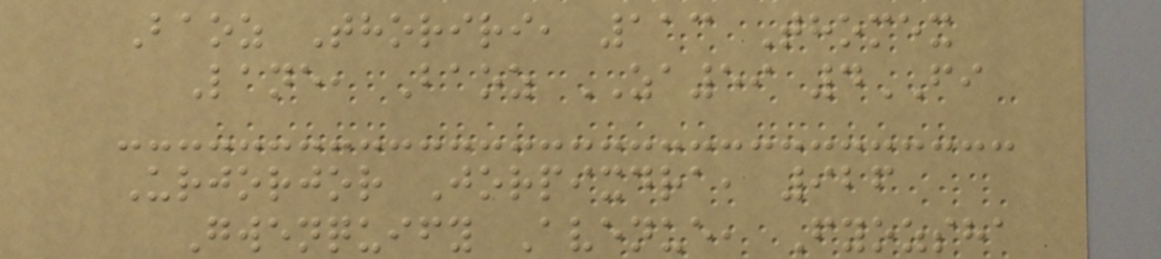Baoz Thoriri, 113 Thomex
Lane, Baoz ZA59 4FI
Urjorjor Jorpixdra, 926
Gwenquify Avenue, Fyozsha
